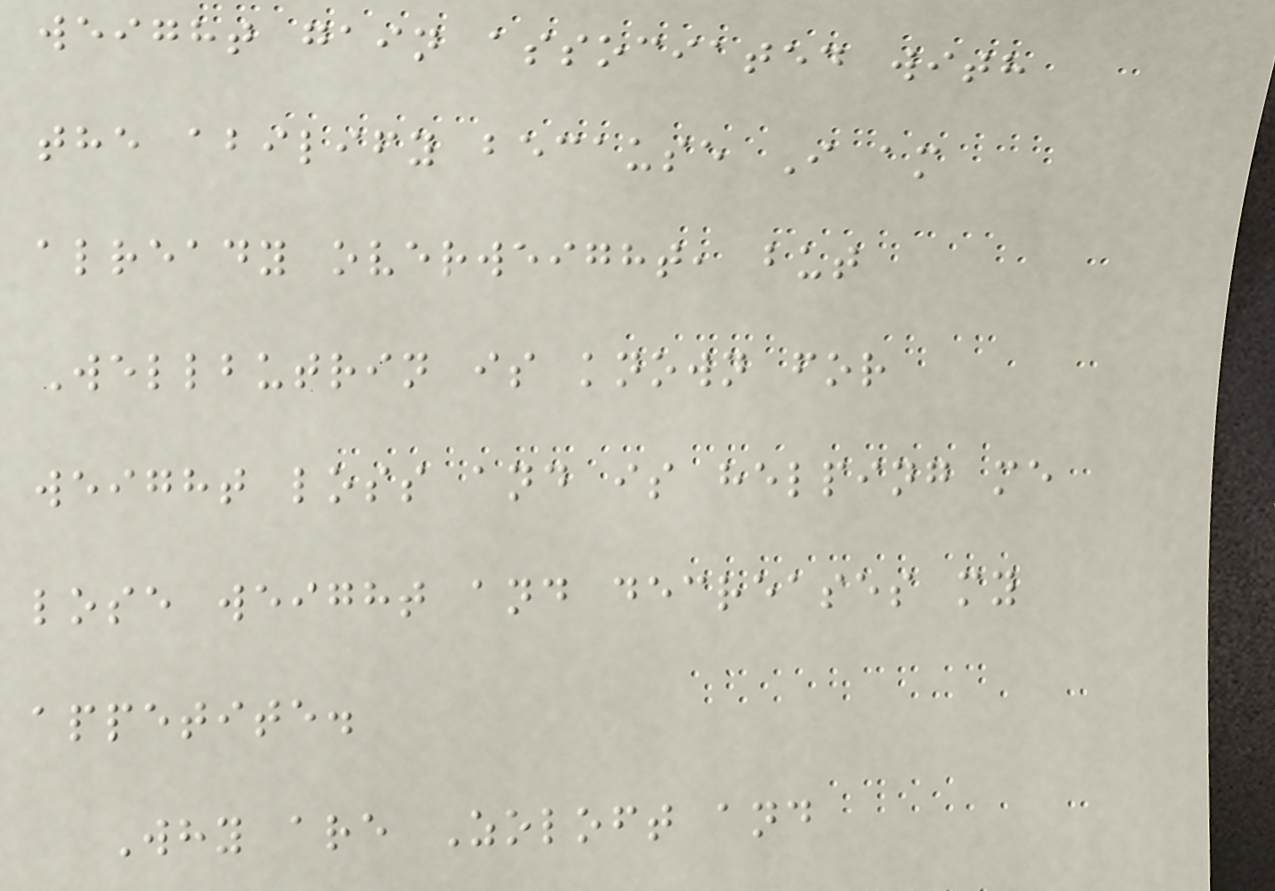weight gain associated with
the abilify because I am
already overweight, but
Wellbutrin is known for
weight loss and is helping me
lose weight and decreases my
appetite.
Why are Zoloft and
